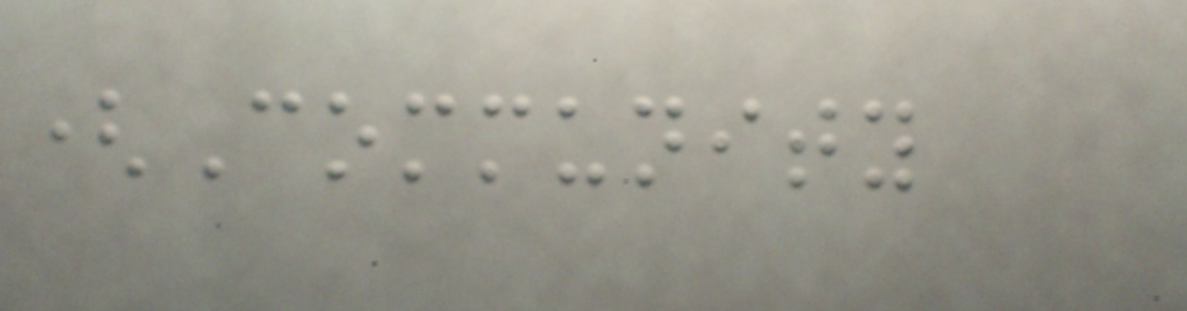(Community
